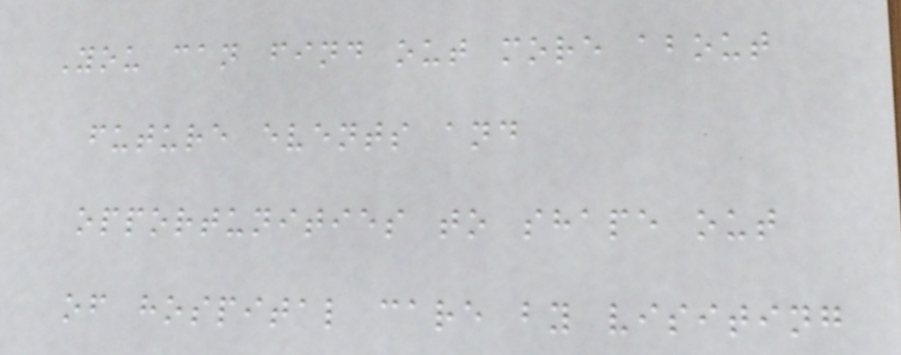You can find out more about
future events and
opportunities to shape out
of hospital care by visiting
